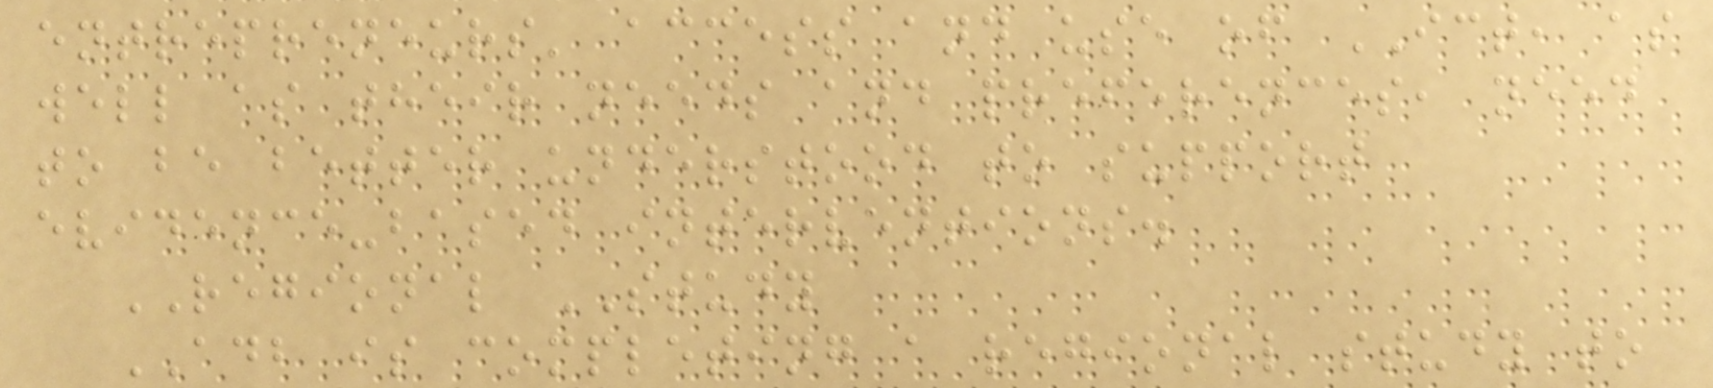entrepreneurs' access and use of ICT, as
well as their needs and preferences, need
to be better understood to support
evidence-based interventions.
REGIONAL STUDY
ADB is completing a regional study to
